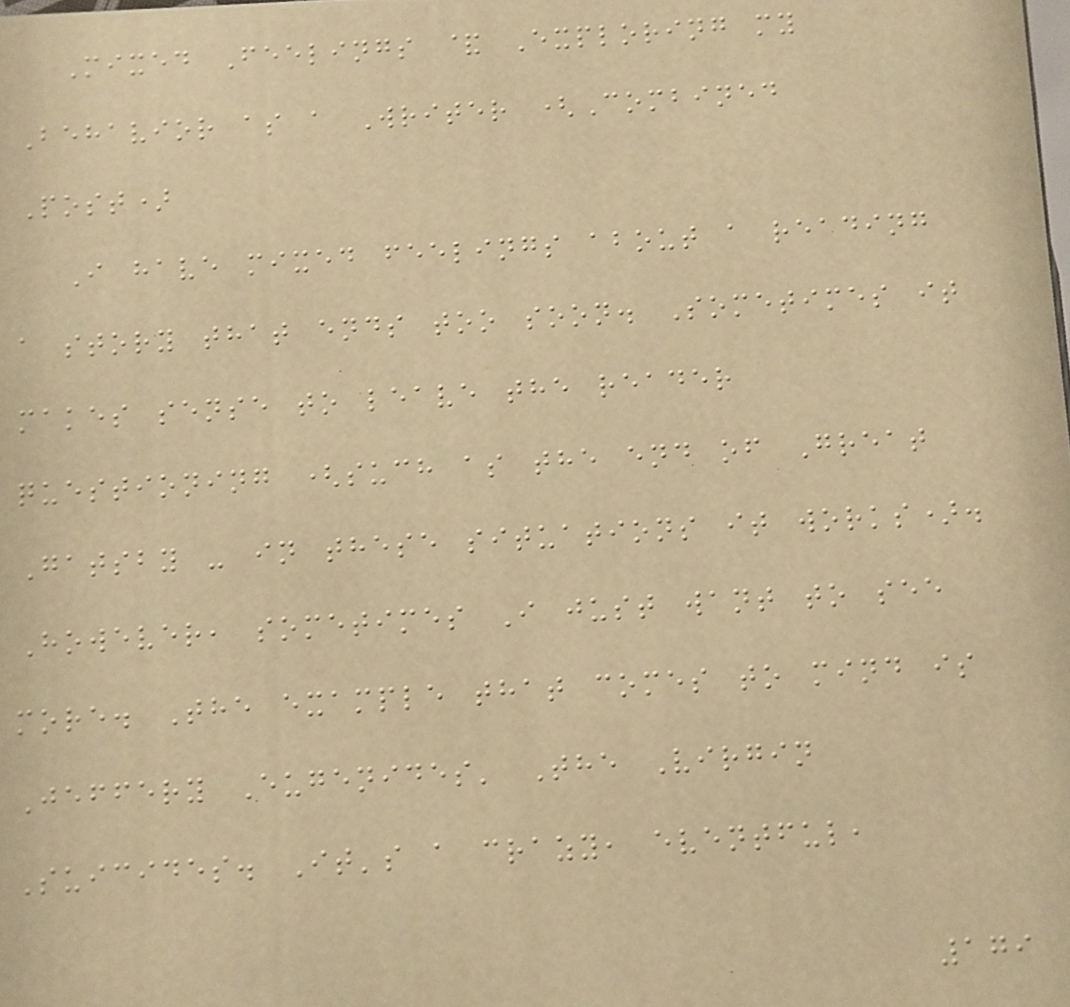Mixed Feelings & Exploring my
Behavior as a Writer (Combined
Post)
I have mixed feelings about a reading
a story that ends too soon. Sometimes it
makes sense to leave the reader
questioning (such as the end of Great
Gatsby - in these situations it works).
However, sometimes I just want to see
more. The example that comes to mind is
Jeffery Eugenides' The Virgin
Suicides. It's a crazy, eventful,
179
